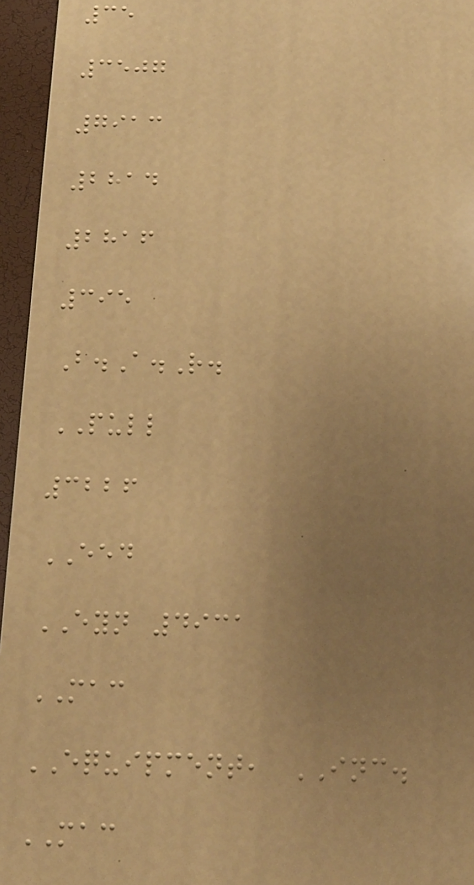35
3507
7913
2814
2816
395
B.A.R.
PULL
3226
EED
EYN 4931
MAC
EQUIPMENT, INC.
MAC
